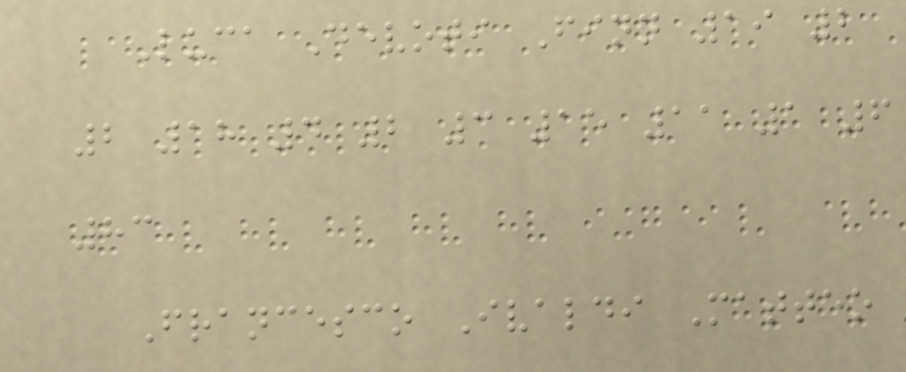Luca Devoti Finn 19 2
2 18 4 2 3 15 11 1 6
83
Francesco Ivaldi Matteo
